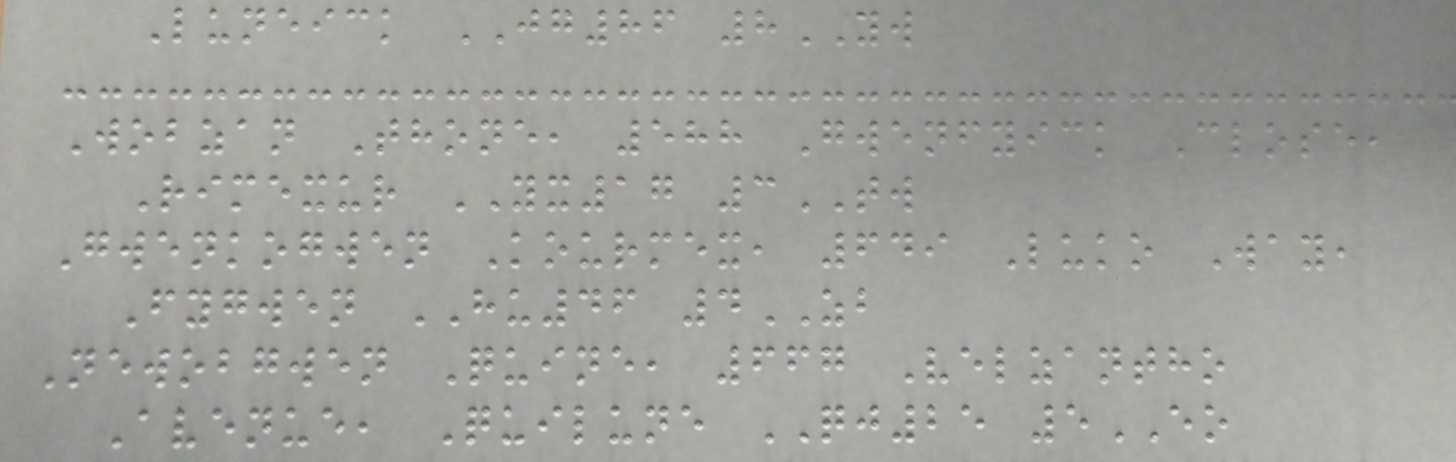Luneick JG86 8YW
Wobzan Thone, 588 Gwenfyick Close,
Rimexur YX17 3TW
Gwenkogwen Kourmex, 649 Luko Way,
Fygwen HU46 4ZB
Newobgwen Quine, 667 Velzantho
Avenue, Quilune QJ25 5EO
